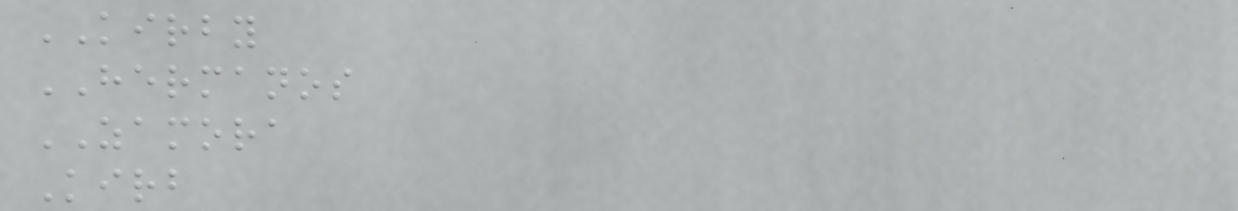KIRBY
HERMANOS
ZAMORA
Kirb
